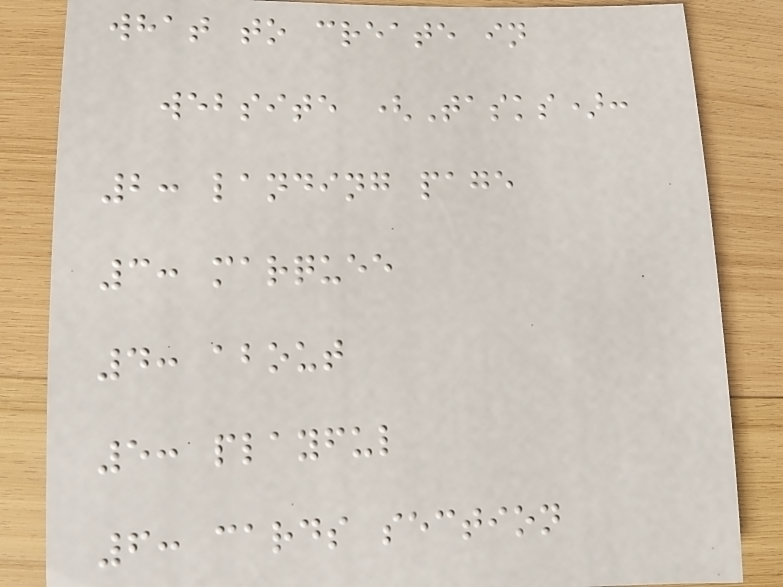what to create in
website (Tasks):
2: landing page
3: marquee
4: about
5: playful
6: cards section
